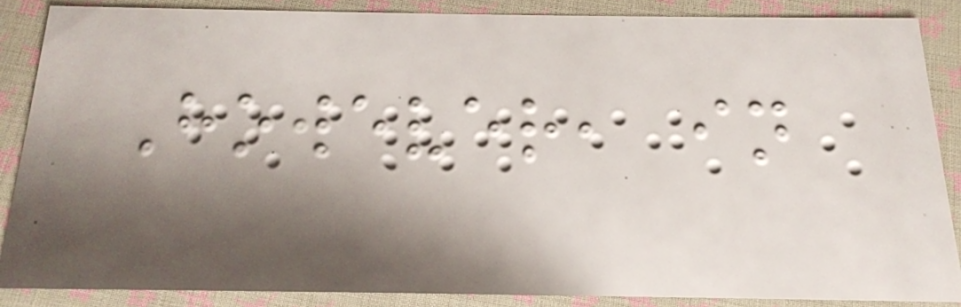However, in
